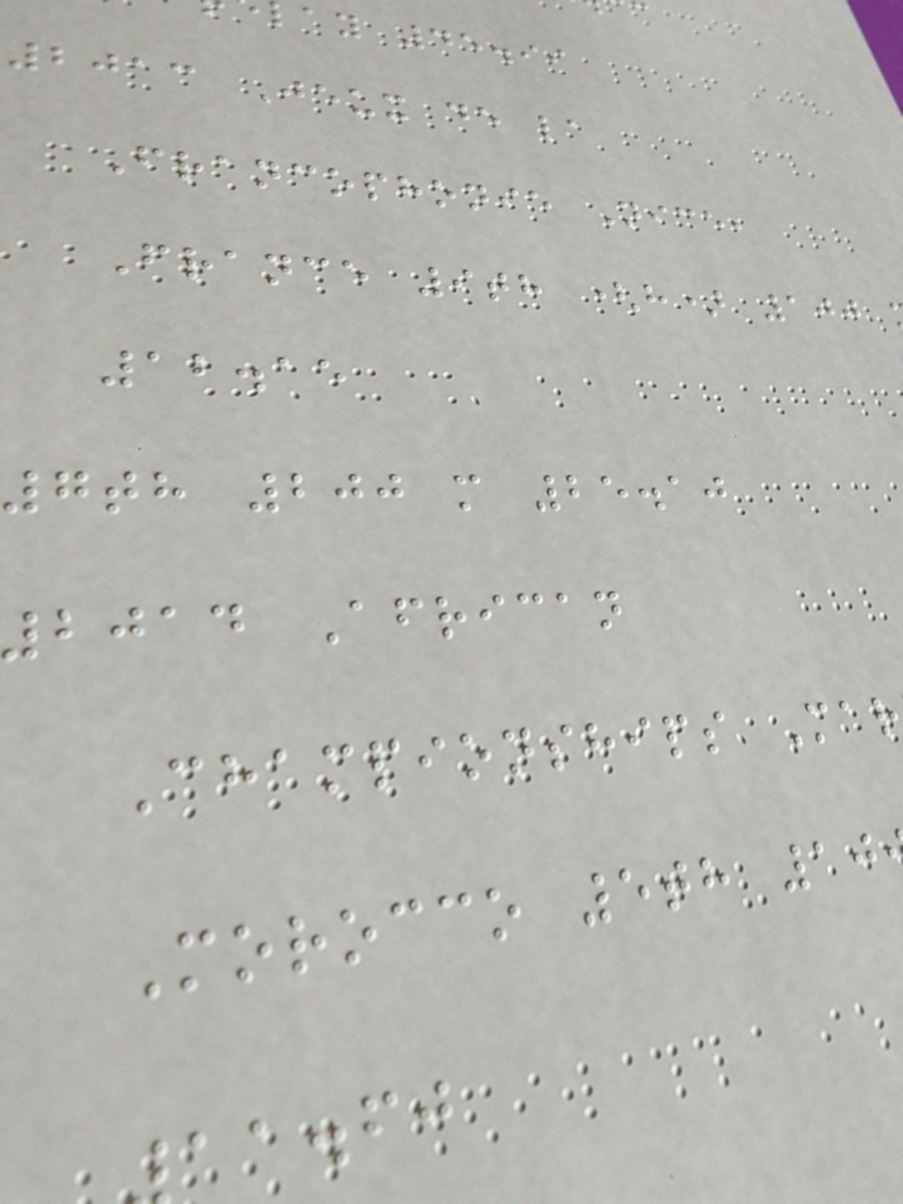ay 45.99
2013 Jeux de la
Francophonie Nice,
France 9th (h) 100
12.15
7th 200 m 25.10
2014 African
Championships Mar
Morocco 5th 10
aa.fj
